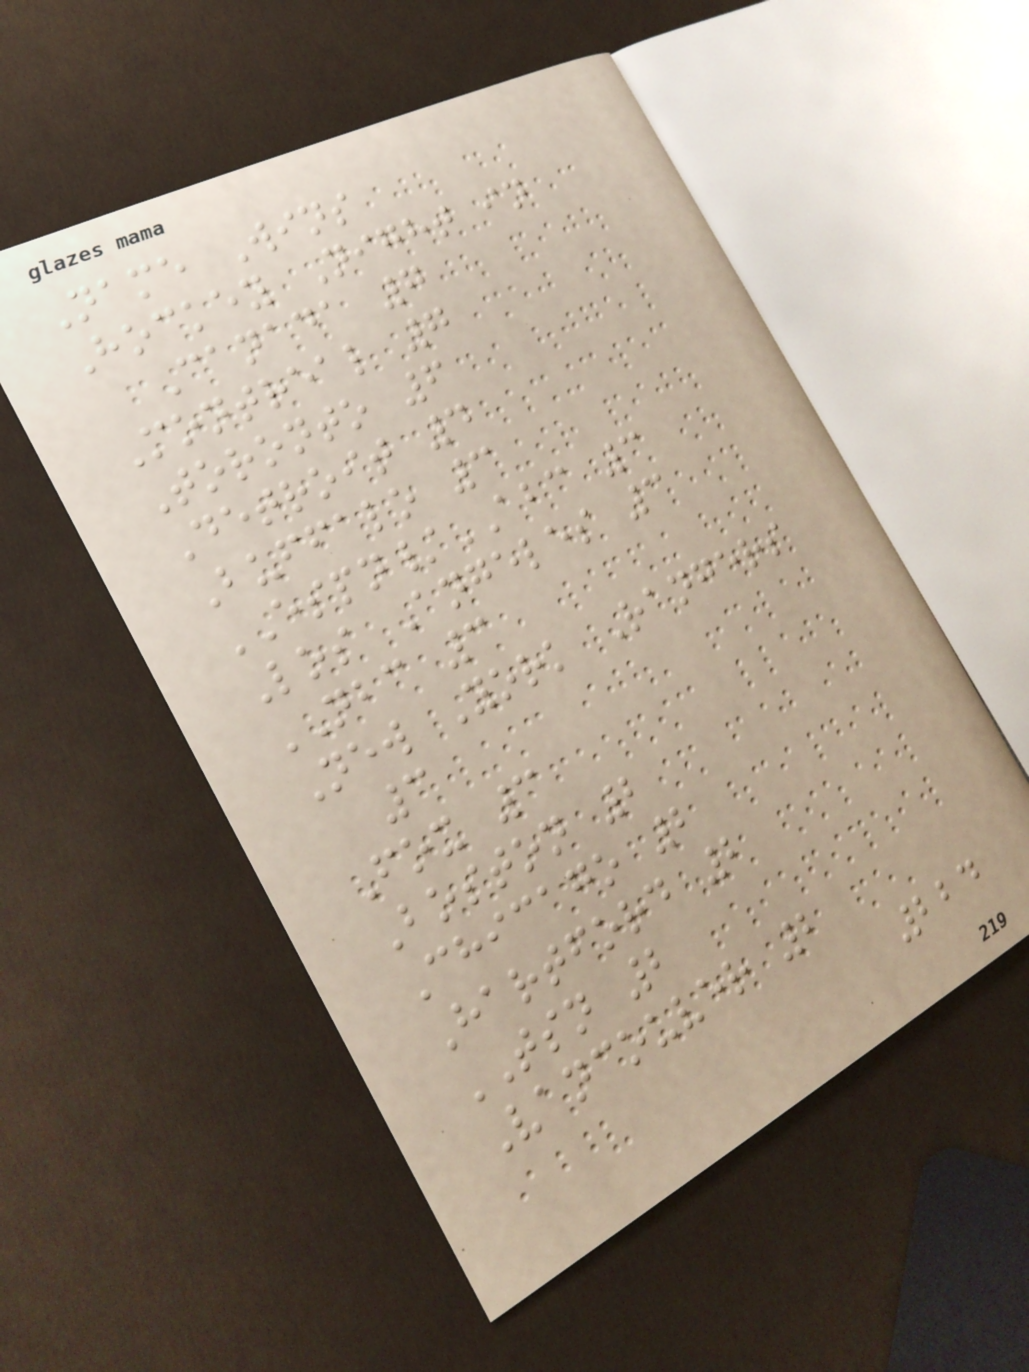Name Wins
Hockey Night in
Canada 7
Montreal 7
Toronto 6
Detroit 4
Buffalo 3
ESPN/ABC 3
Los Angeles 3
NBC 3
New York Rangers
3
Fox 3
Boston 2
Chicago 2
Hartford 2
TSN 2
Vancouver 2
224
